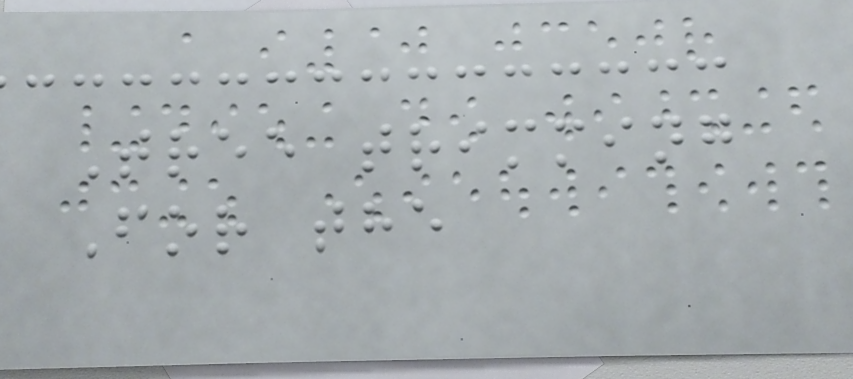Tree trimming
For the
